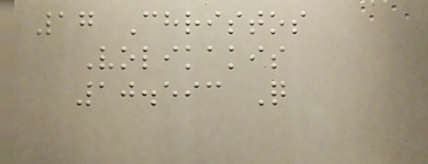17 Christos
Volikakis
10.593 Q
